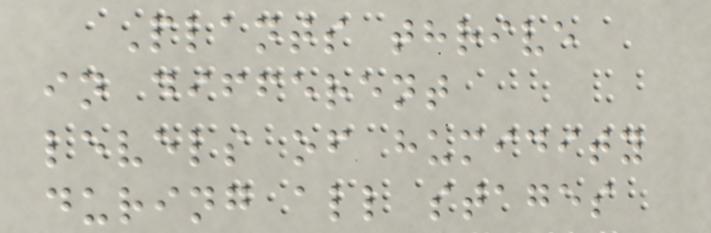Plants thrive
in different
levels of humidity
during all stages
